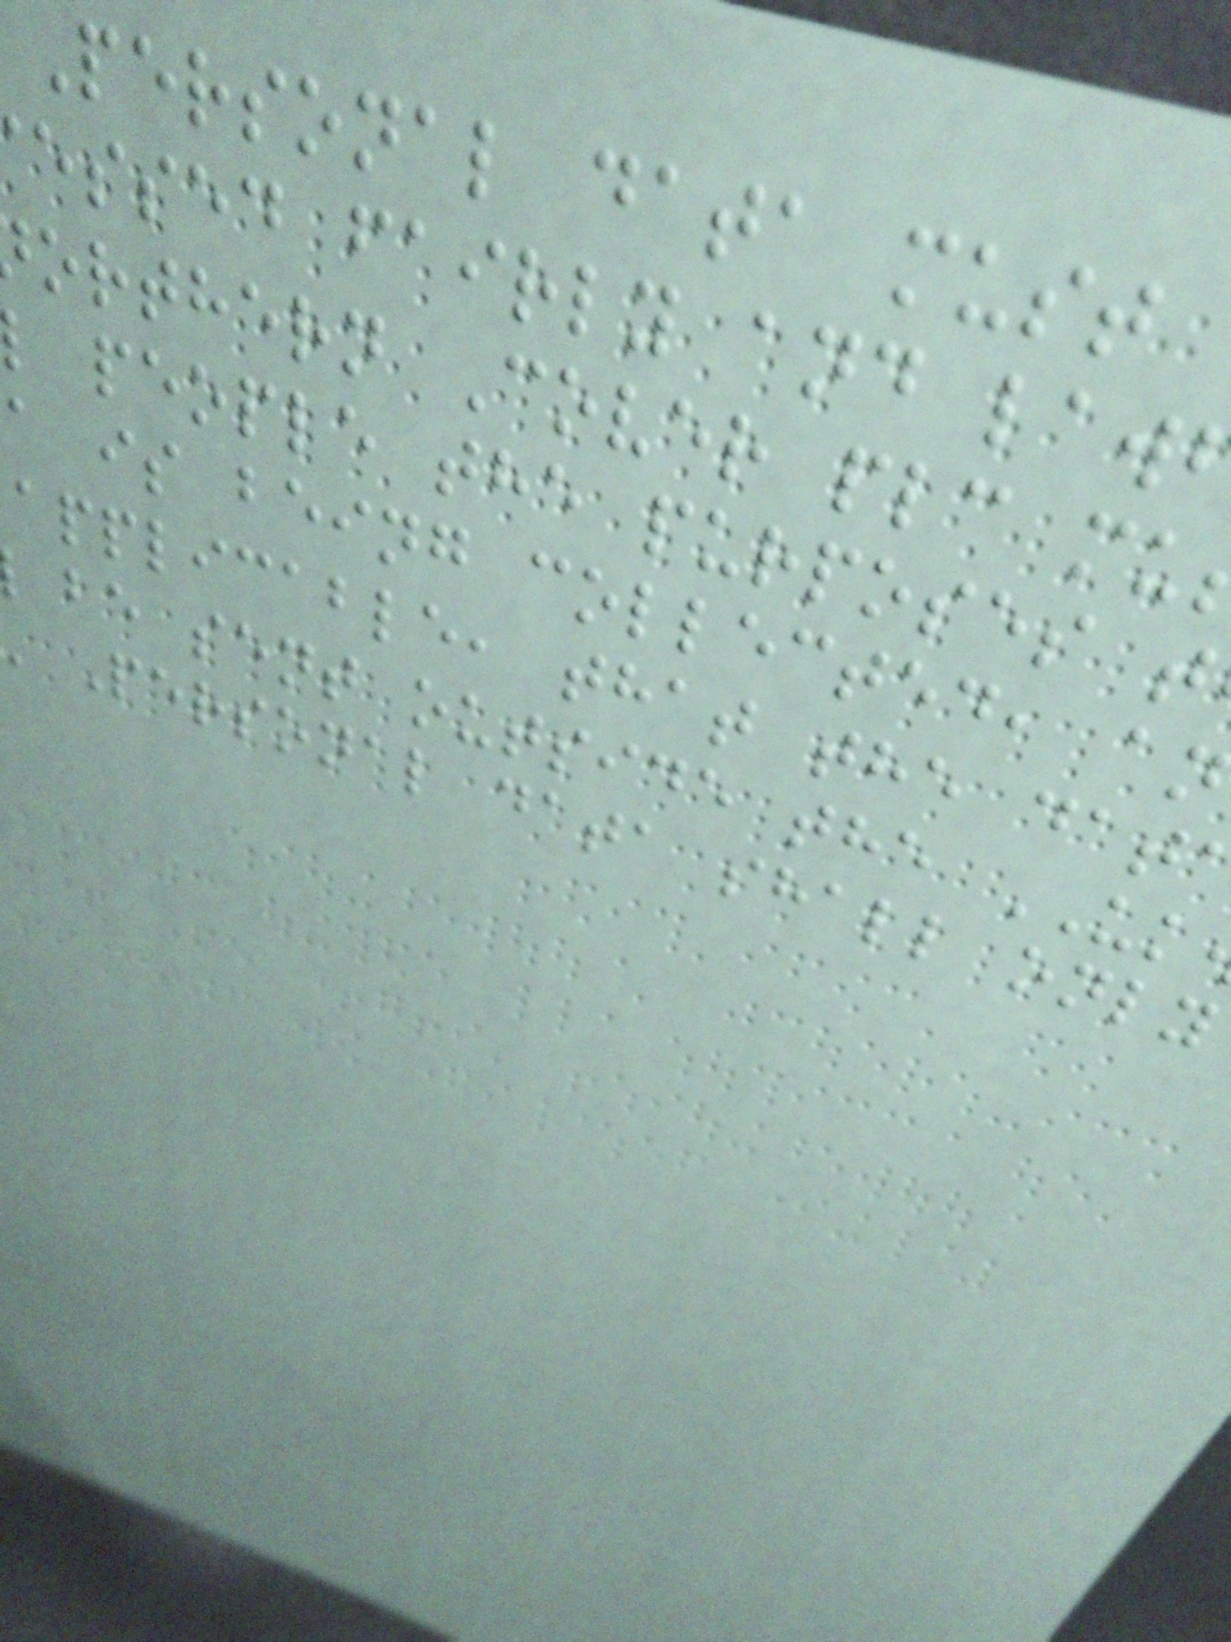Personal data must
essed fairly and law
orthern Cover plc mu
people the purposes t
a is being collected, a
applicable, that the dat
be sent outside the UK
Personal data shall only
